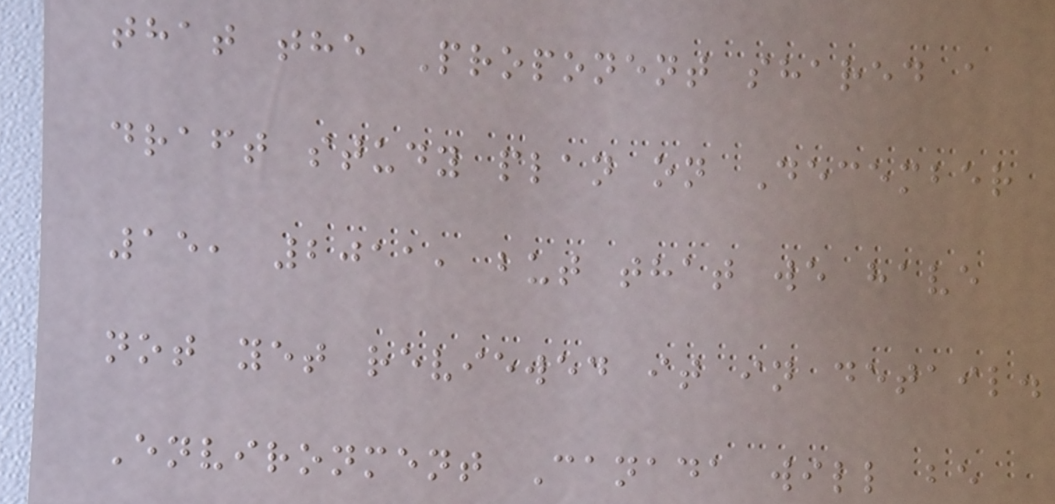that the Proponent shared a
draft study plan on December
15, 2011, but that we have
not yet reviewed it in detail.
Environment Canada will be
